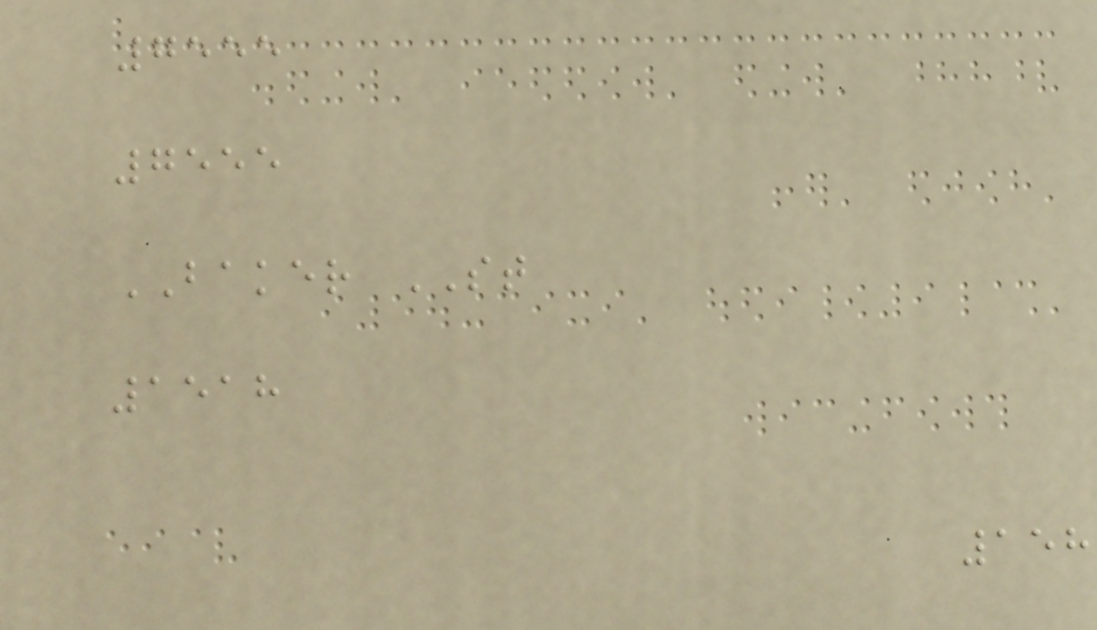7555
7555
BAKER ST
1518
158
